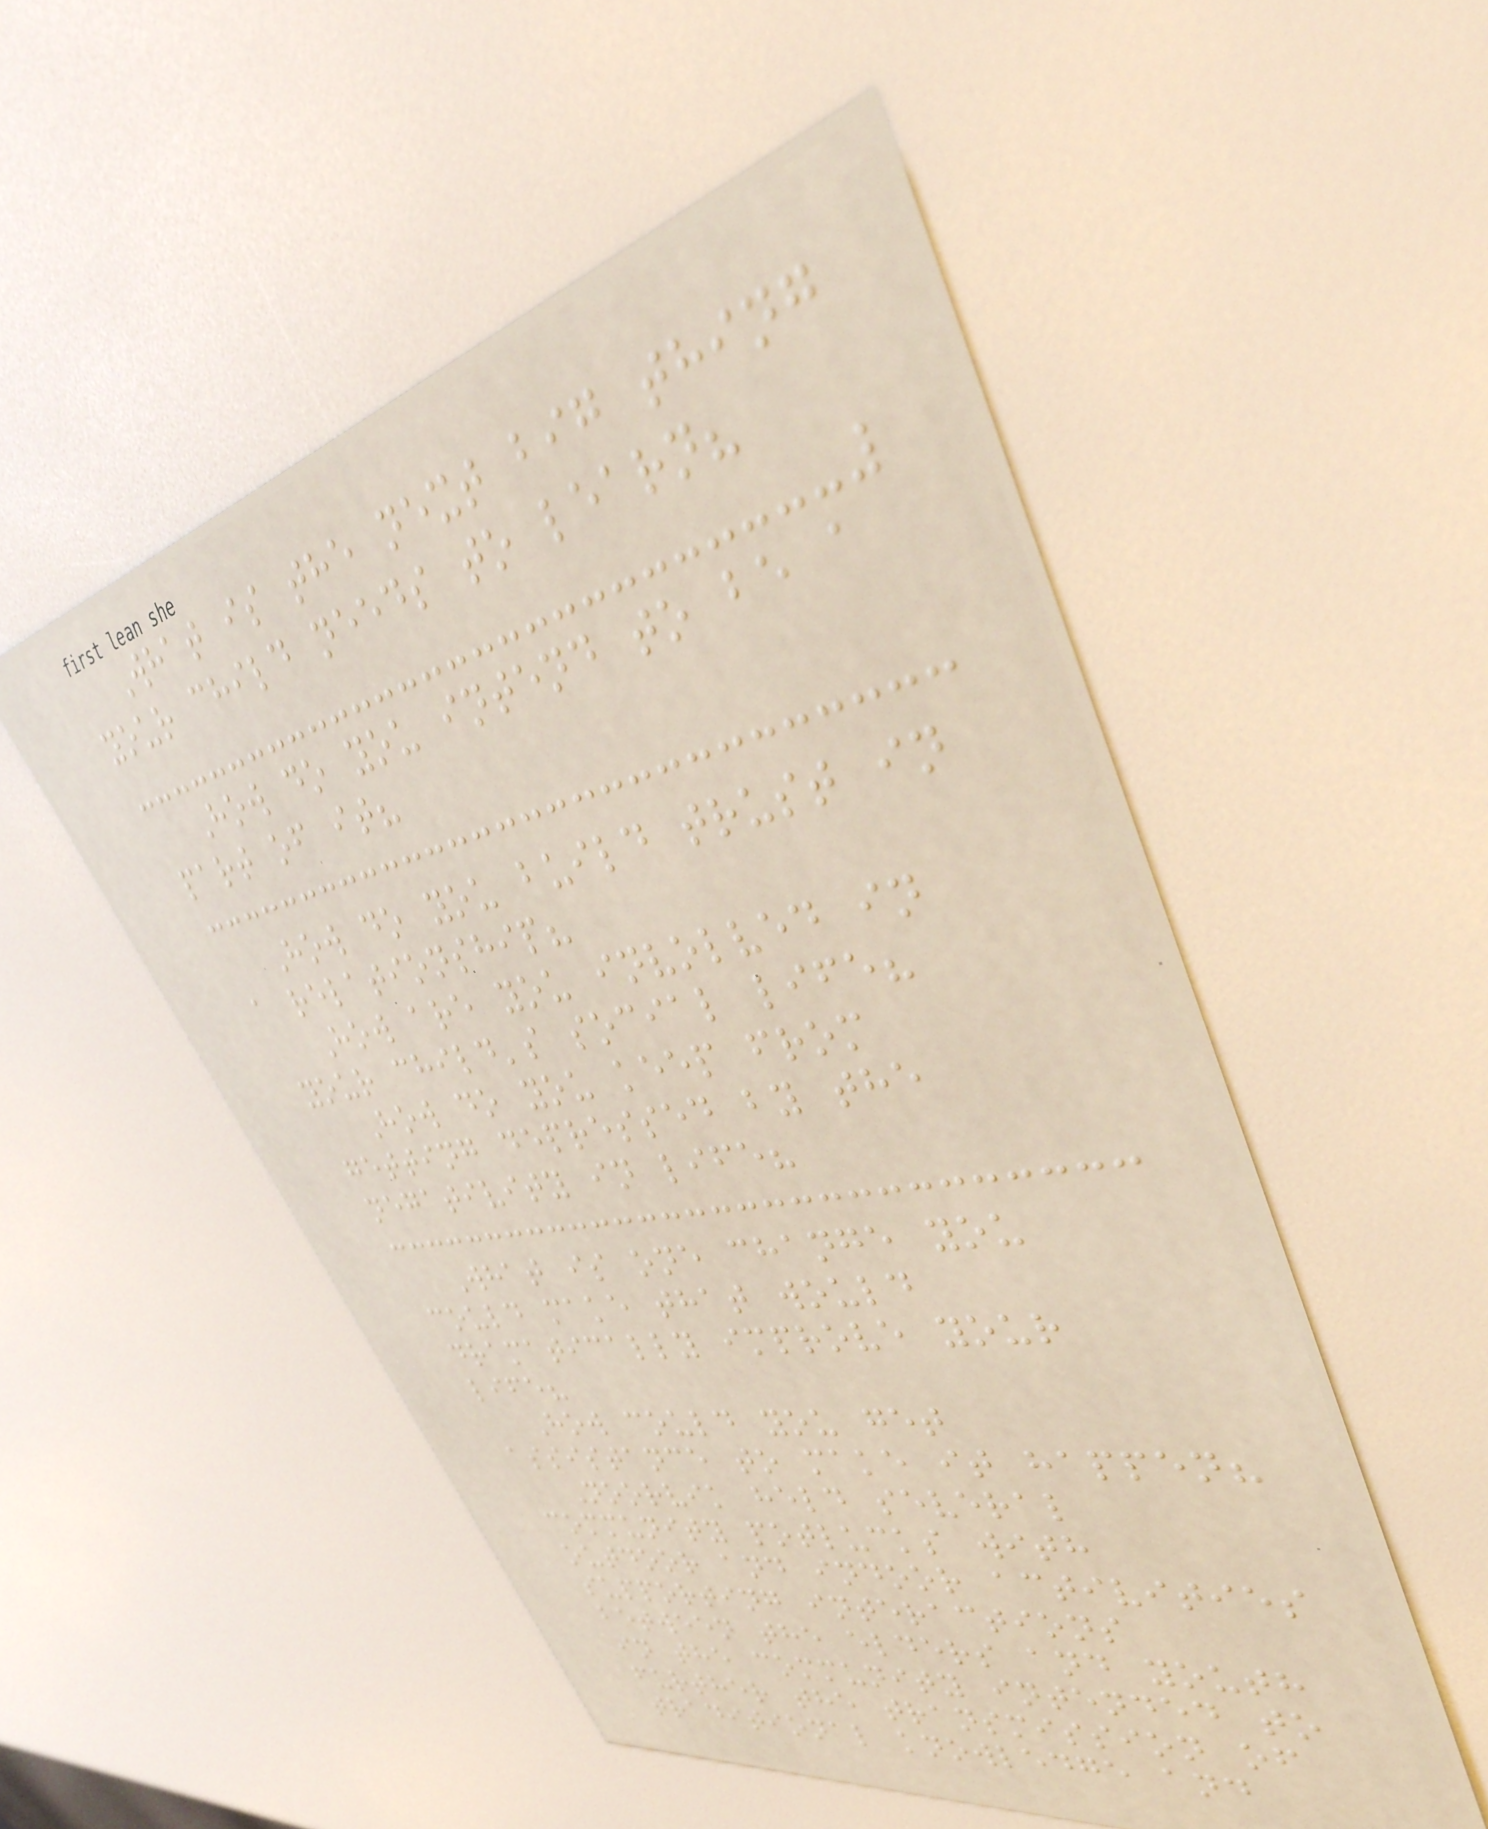What is the next big thing
your child needs to learn?
How do you intend to be a
part of it?
How do you build trust in
a relationship?
How are you involved in
your child's social life?
How do you keep from
getting depressed by the
negativity in life?
What is one change you
could make that would
dramatically improve your
life?
How could you get
assistance to make it happen?
Noorvik held several
community potlucks with
outdoor and indoor activities
supporting interactions
between the elders and youth
in the community intended to
further the transmission of
traditional knowledge and
